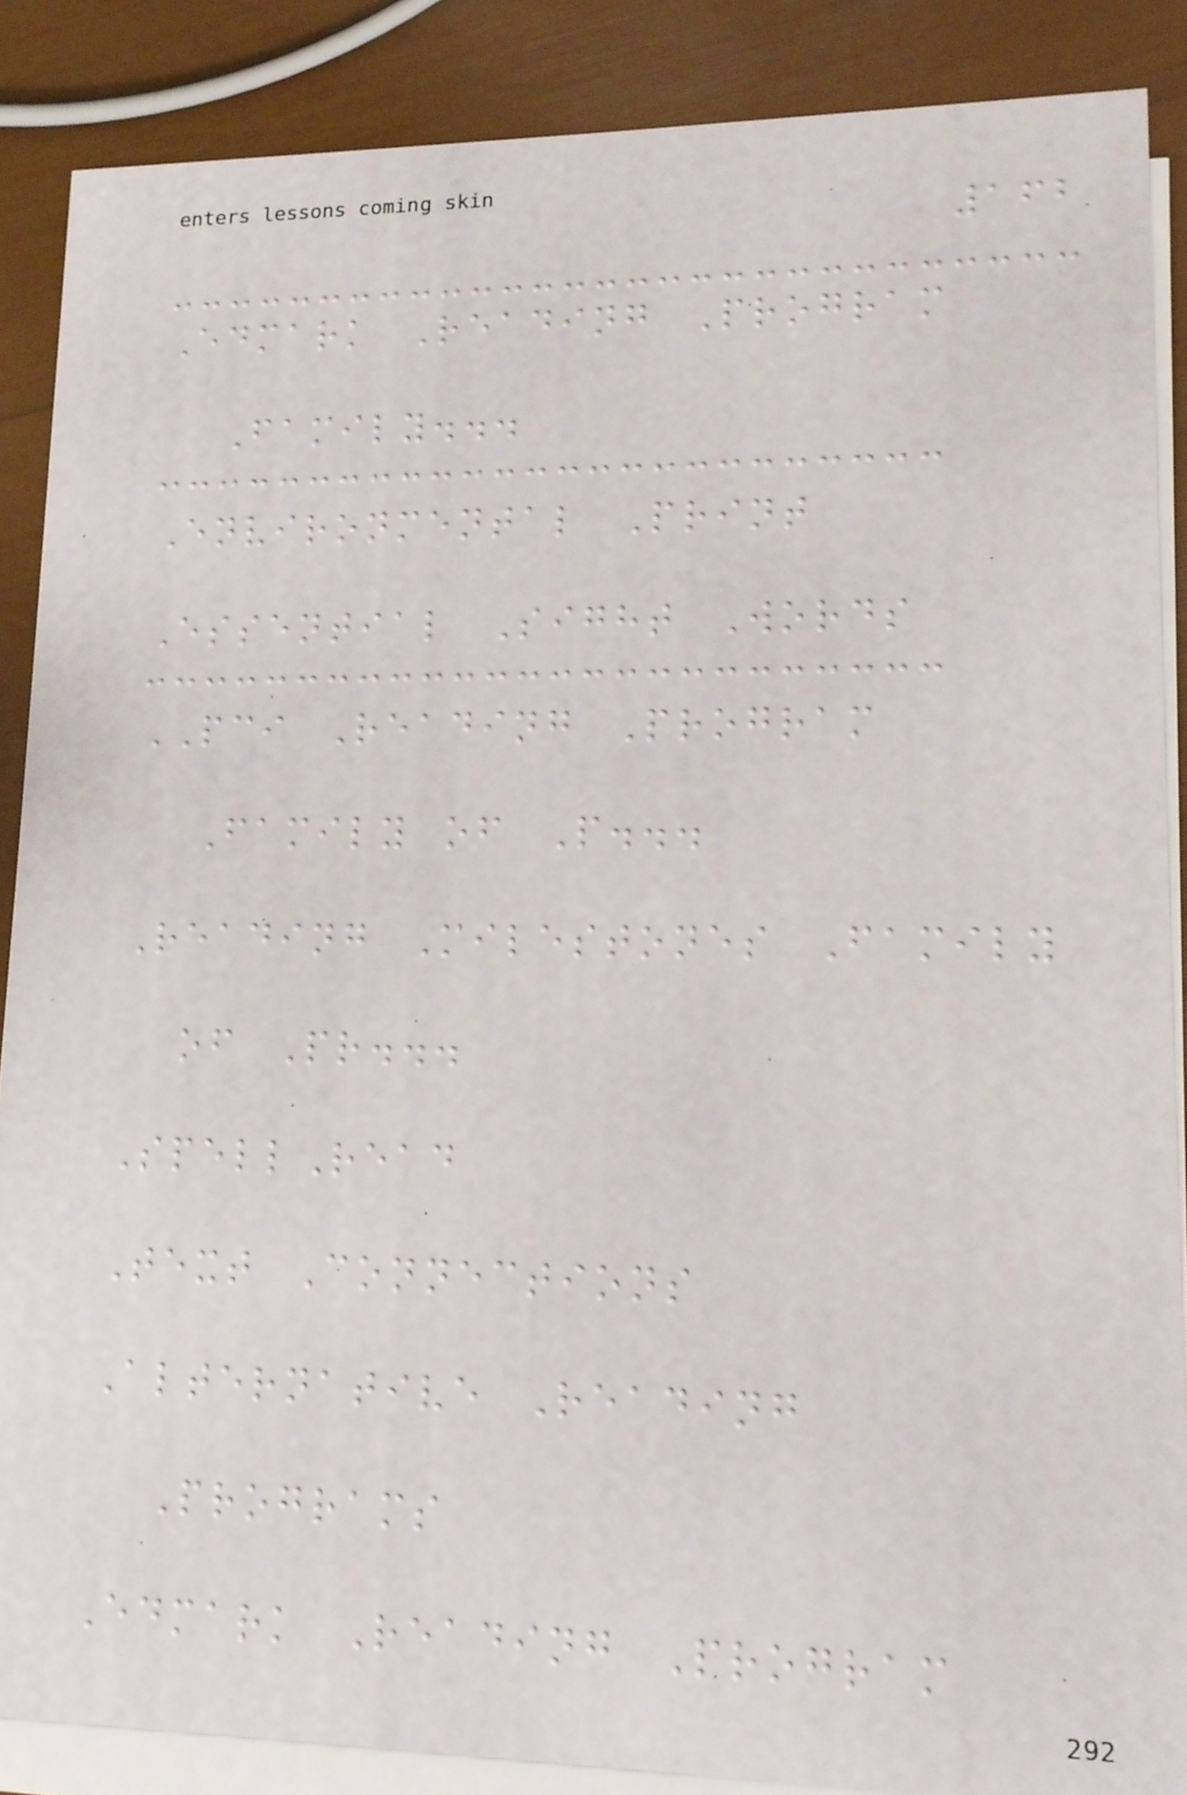162
Edmark Reading Program
Family...
Environmental Print
Essential Sight Words
PCI Reading Program
Family of P...
Reading Milestones Family
of Pr...
SpellRead
Text Connections
Alternative Reading
Programs
Edmark Reading Program
